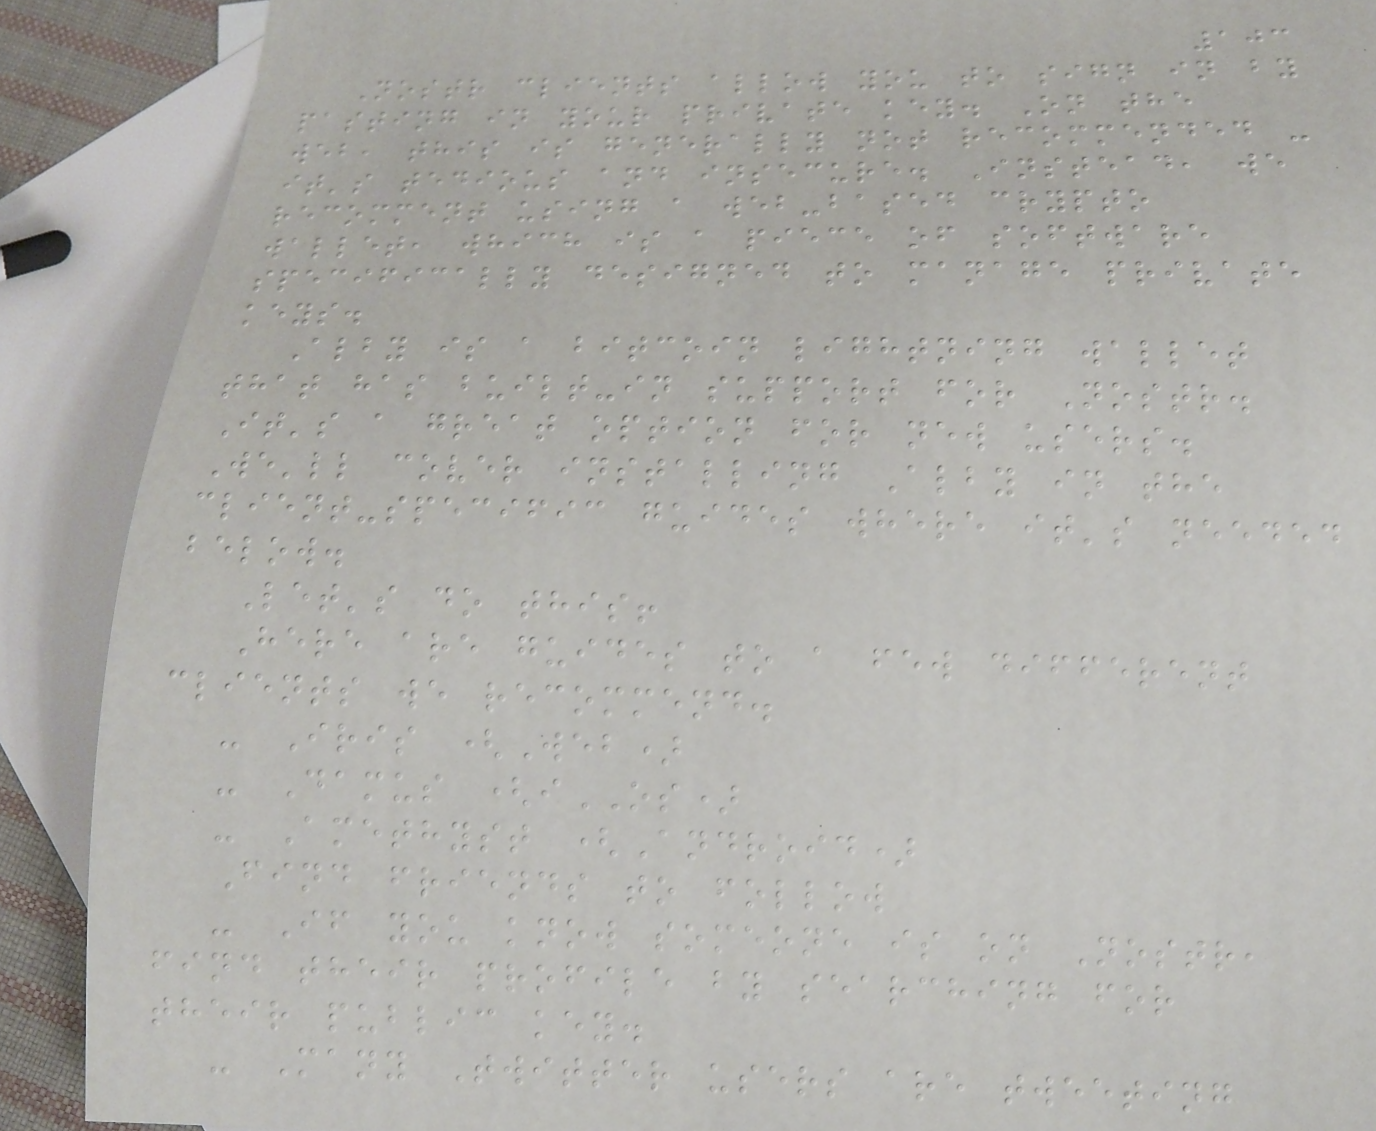103
Nostr clients allow you to sign in by
pasting in your private key. On the
web, this is generally not recommended -
it's tedious and insecure. Instead, we
recomment using a web-based crypto
wallet, which is a piece of software
specifically designed to manage private
keys.
Alby is a bitcoin lightning wallet
that has built-in support for Nostr.
It's a great option for new users.
We'll cover installing Alby in the
client-specific guides where it's needed
below.
Let's do this!
Here are guides to a few different
clients we recommend.
- Iris (Web)
- Damus (iOS)
- Amethyst (Android)
Find friends to follow
- If you know someone is on Nostr,
find their profile by searching for
their public key.
- Many Twitter users are tweeting
